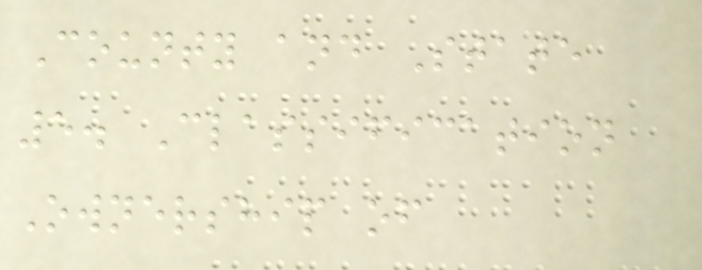County and State
5. Classification
Ownership of
